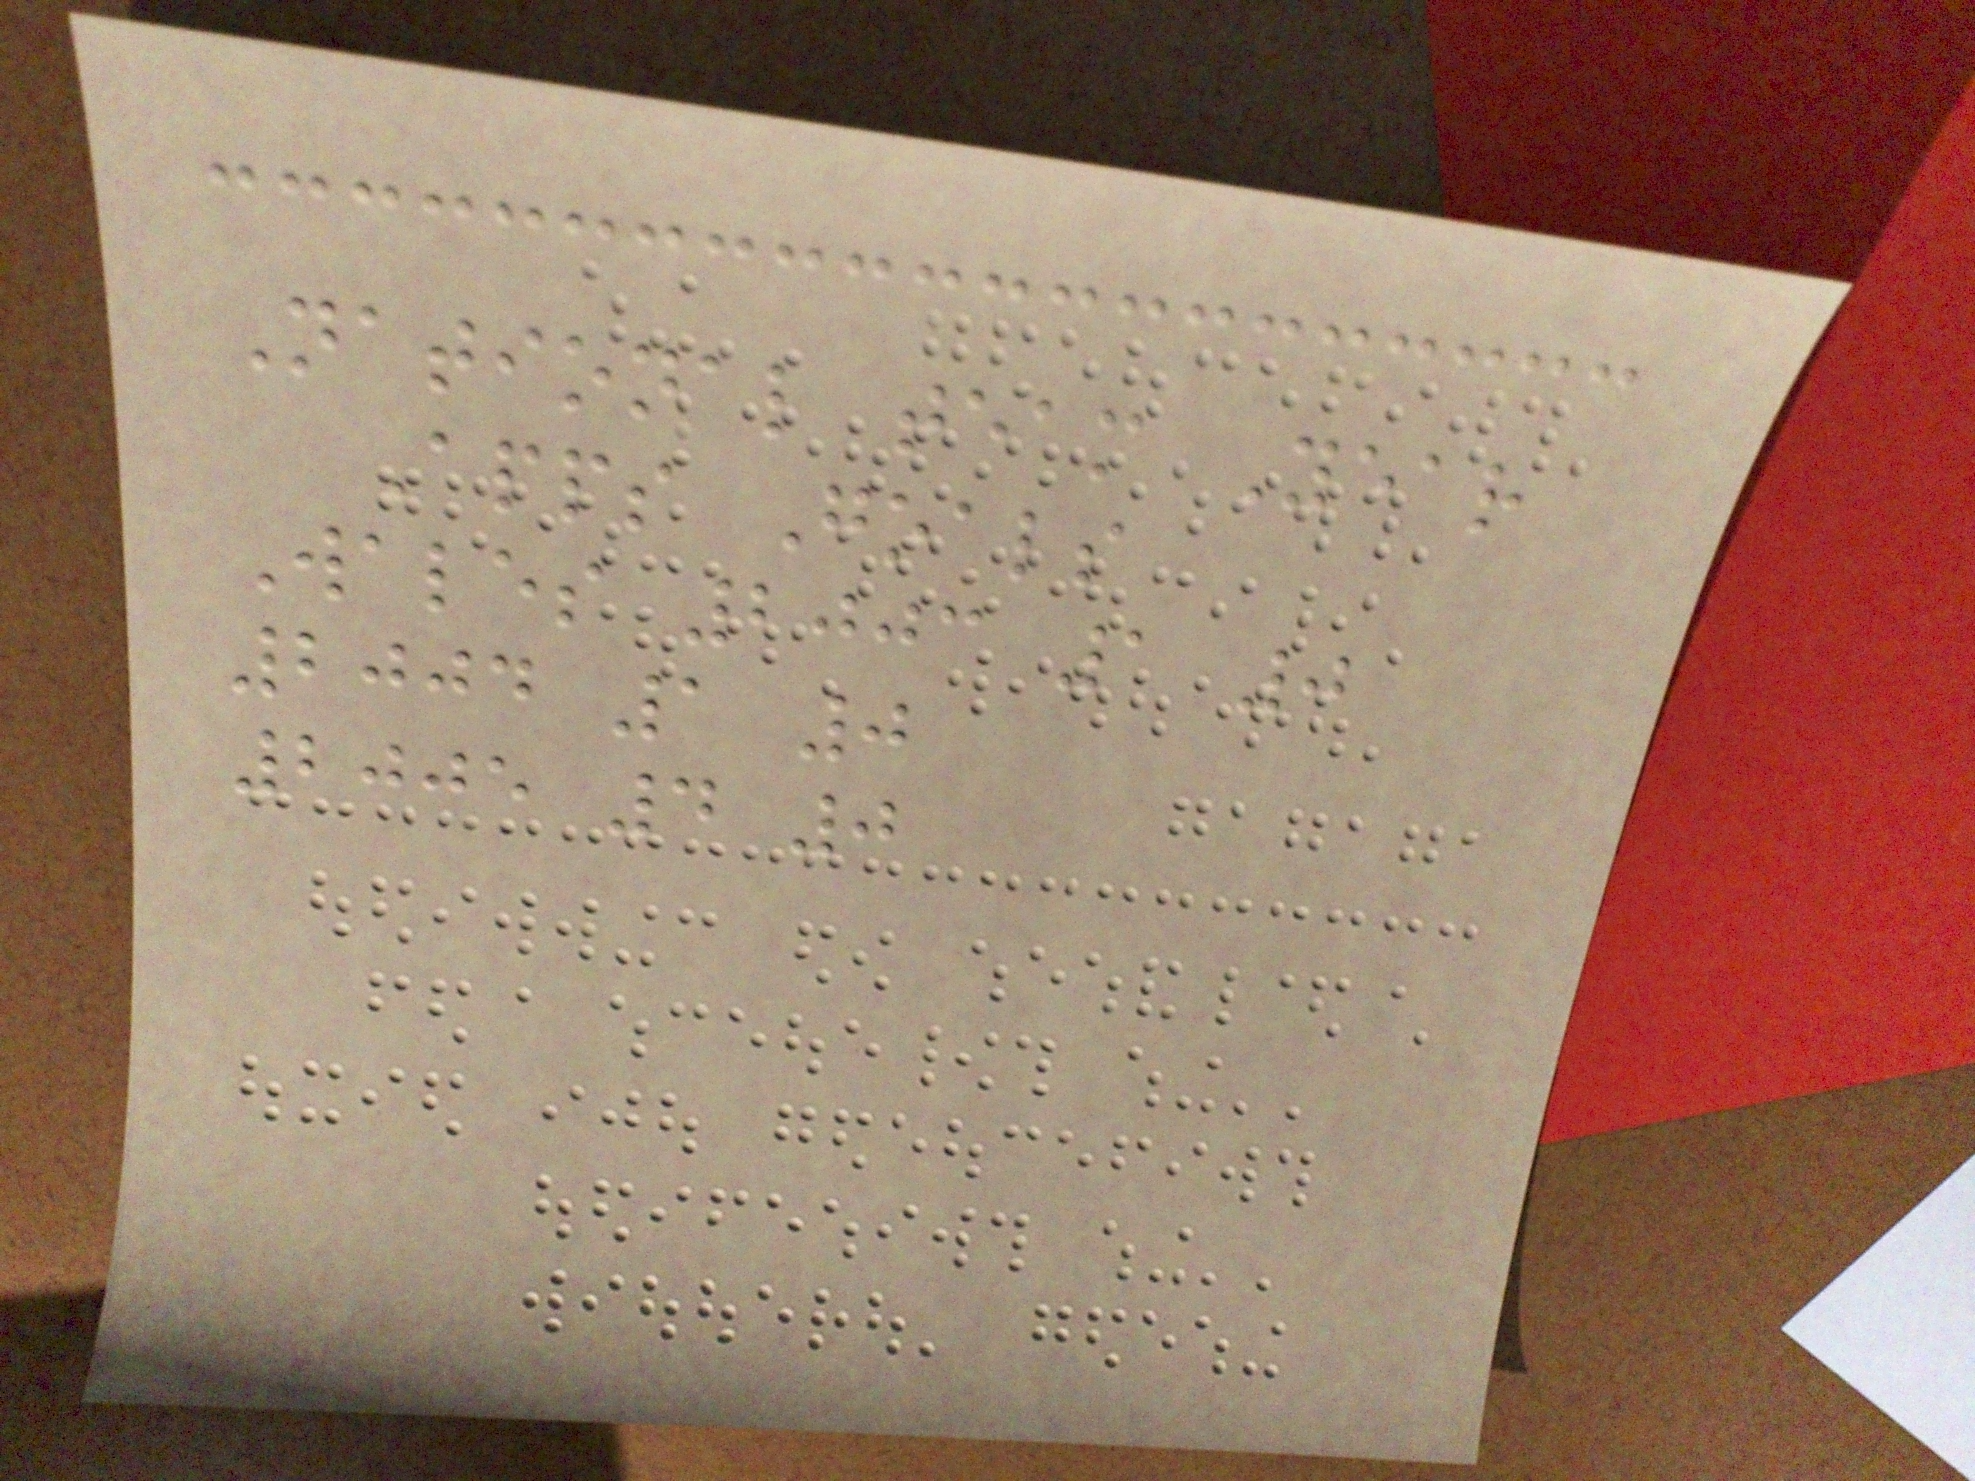National team Year
Apps Goals
Wales 2003 1 0
2004 1 0
2005 4 0
